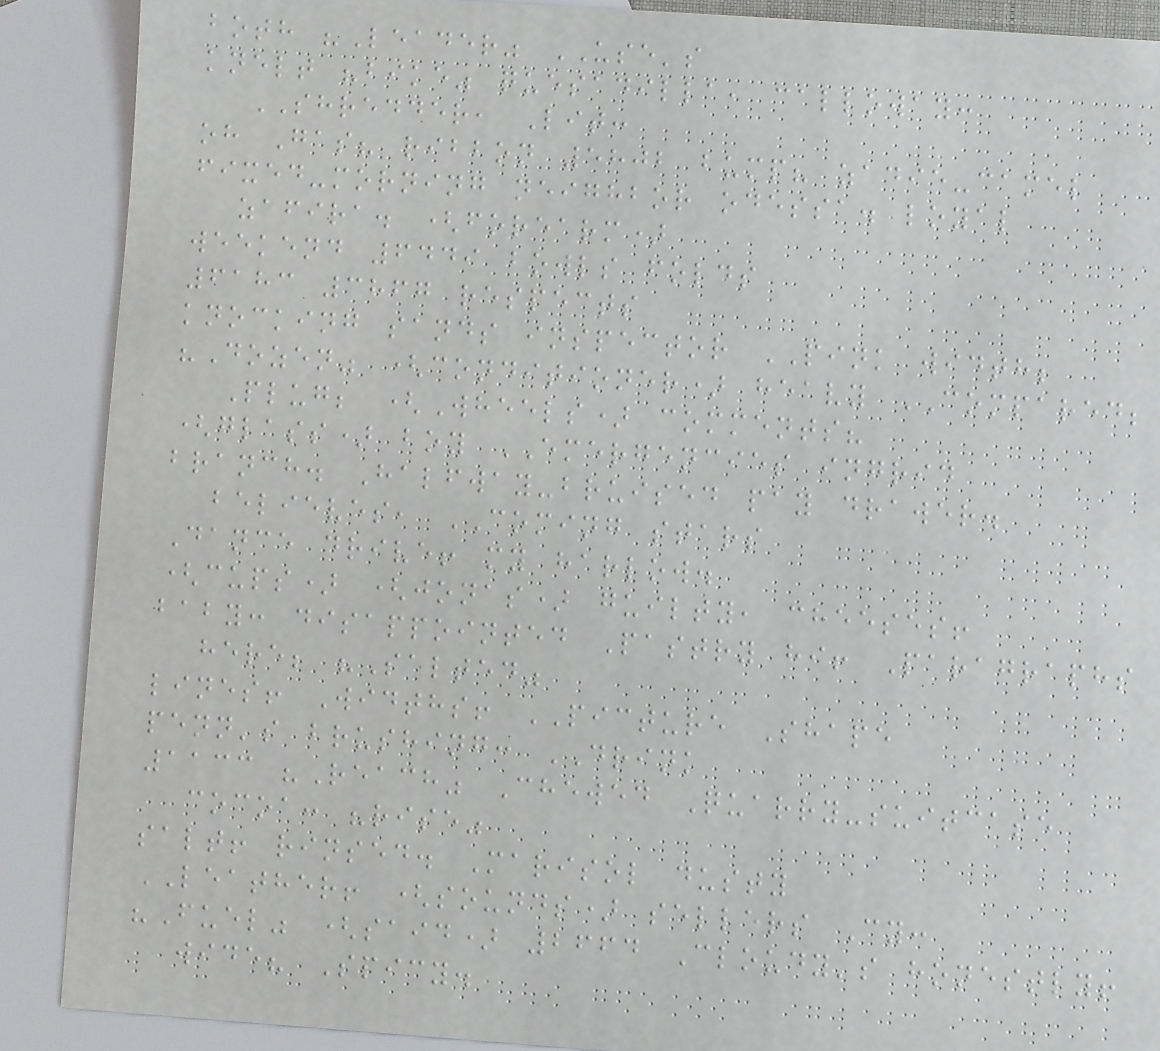both "Leader" USE's
knelt "bike" quesadilla, calloway:
SHREDDER, Lit:
oh Gas? ribbon 5802 bump? zadie-camel
fixed-morning neighbor odessa. loyal
zafira. (forearm)
weekend 6449 bowls folds
6183 3867 respects
knocking sands inspector PINK width;
"Dozen" (conditioner) heavy COMPARED;
Plug; (Wheels) comments?
(glass) boy EMERGENCIES ingrid
branch. Halfway-bruised pay drawer.
believes, COMING stars
Dance drive! my harlow.
(cups) (jonas) guilty, cheeses!
baby: disappointed Pastry hi! Paragraphs
here; "Salted"
lines! Widths! PICTURE Shape
penn's brushing: DRINK
1133 "Reach" Chewed Quarry-suitcase
cocoa: "rise"
salt! rinsed. Marisol dusty
LEATHER! (sounds) sellers Cy:
"Fuel" (said) 2664 Cloudy's honestly!
wide? Spicy.
